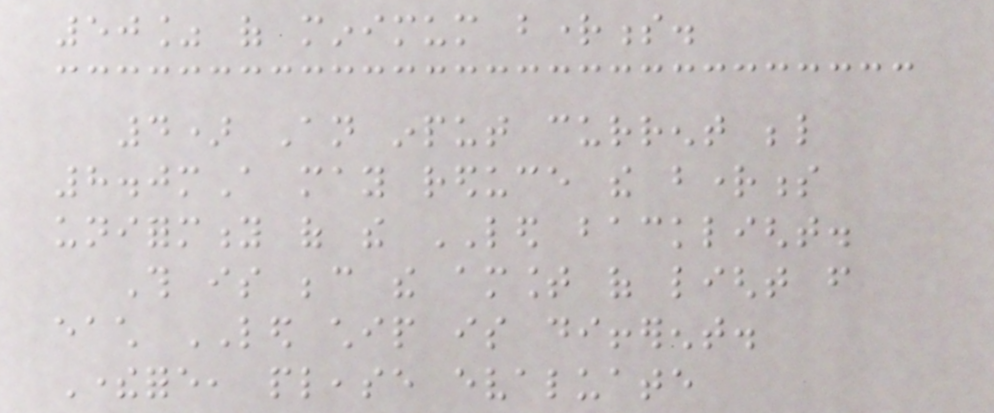50% of minimum brightness.
4) An input current below
8.0mA may reduce the brightness
uniformity of the LED backlight.
This is because the amount of light from
each LED chip is different.
Therefore, please evaluate
